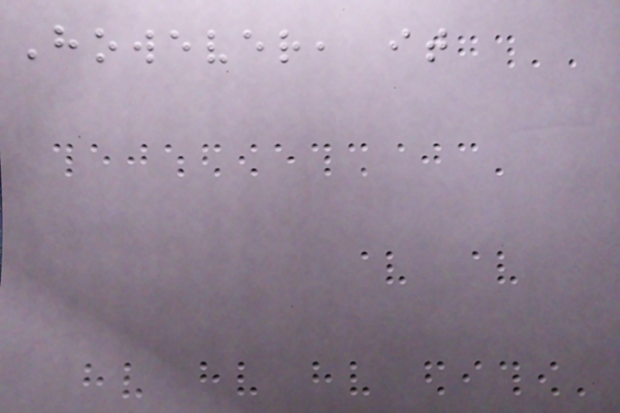However, it
